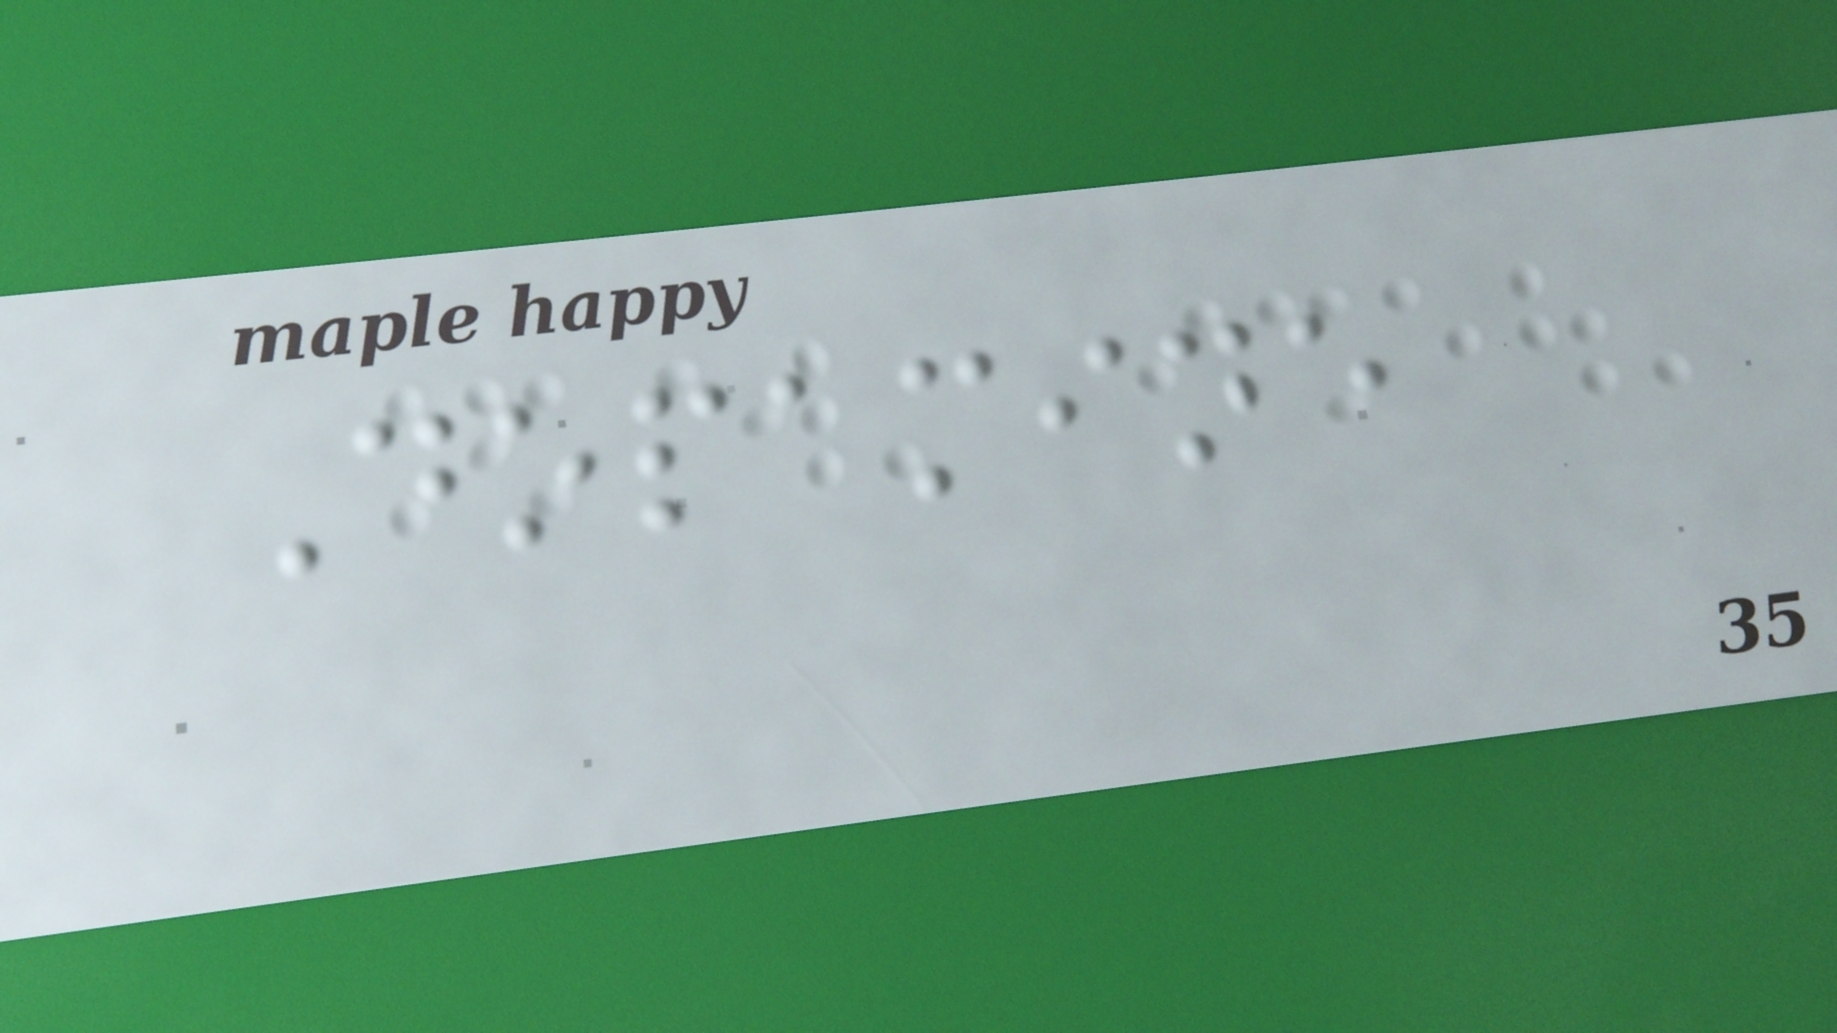Dopamine
